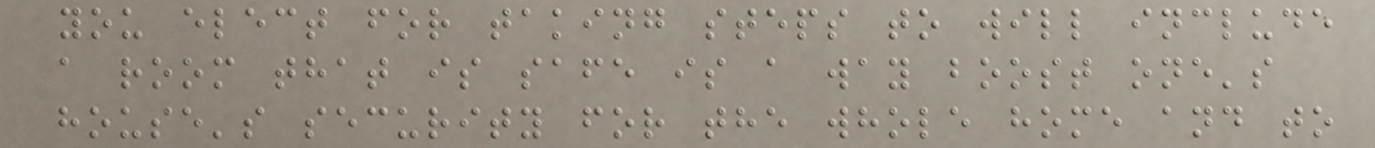you elect for taking steps to will include
a room that is safe is a way boost one's
house's security for the whole home and to
